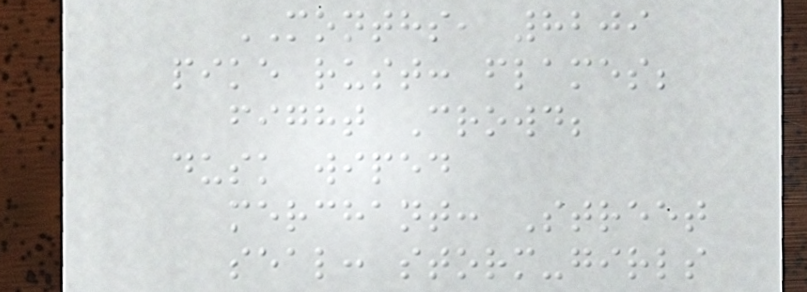MONTHS, 8209
pike rust: flames;
fight Crowd;
dusk wiped
merchant: Street
seal: storm-girls
